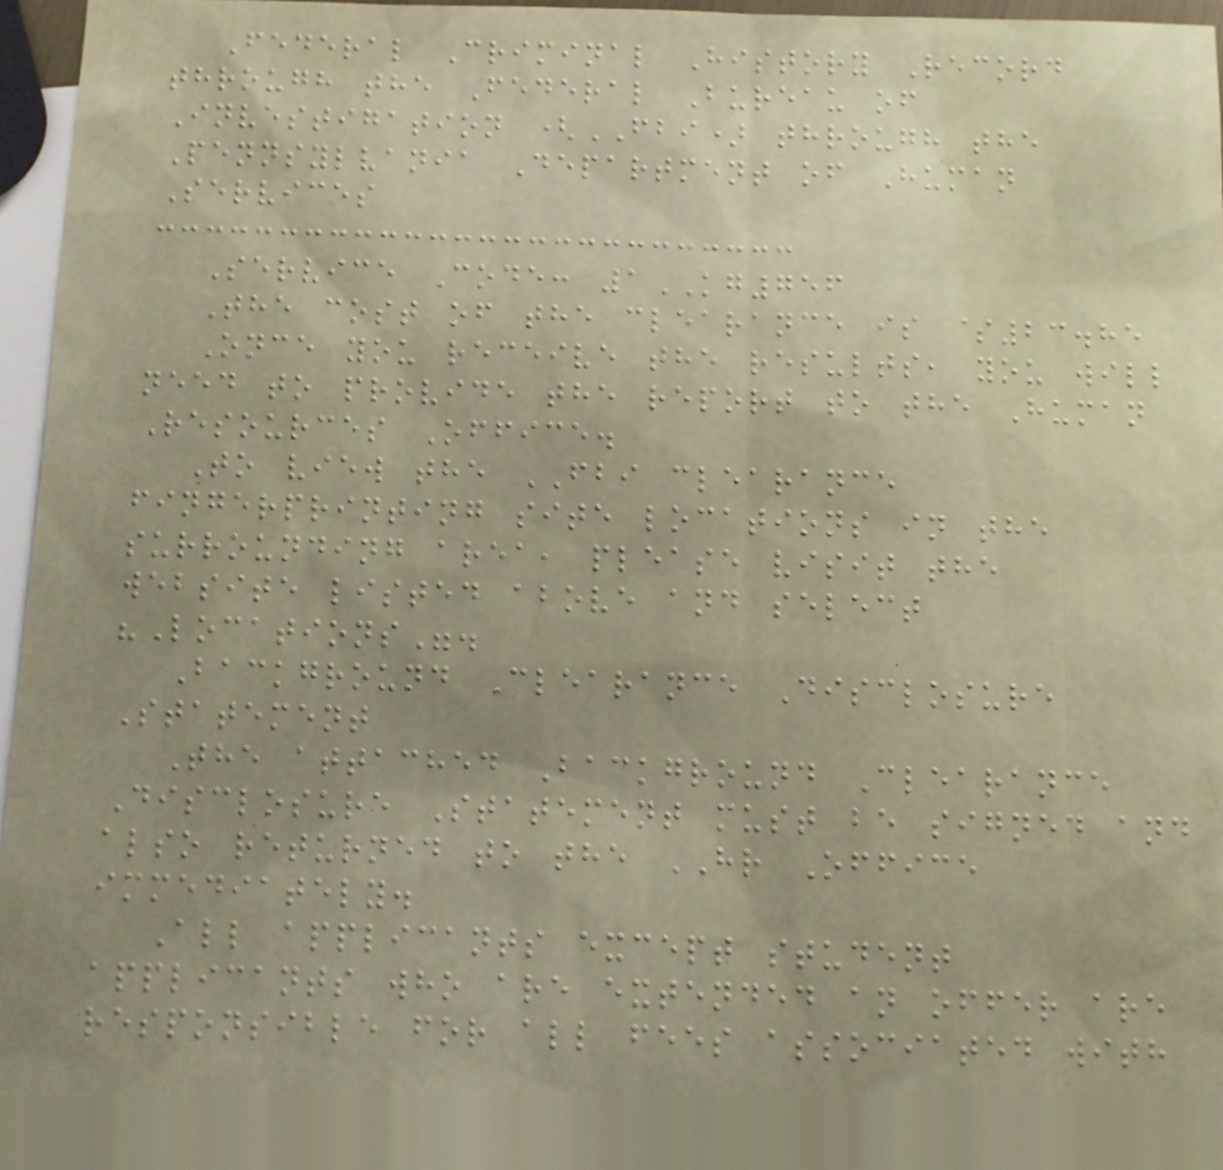Federal Criminal History Record
through the Federal Bureau of
Investigation (FBI) through the
Pennsylvania Department of Human
Services
Service Code: 1KG756
The cost of the clearance is $23.85
Once you receive the results, you will
need to provide the report to the Human
Resources Office.
To view the FBI clearance
fingerprinting site locations in the
surrounding area, please visit the
website listed above and select
"Locations".
Background Clearance Disclosure
Statement
The attached Background Clearance
Disclosure Statement must be signed and
also returned to the HR Office
immediately.
All applicants except student
applicants who are extended an offer are
responsible for all fees associated with
